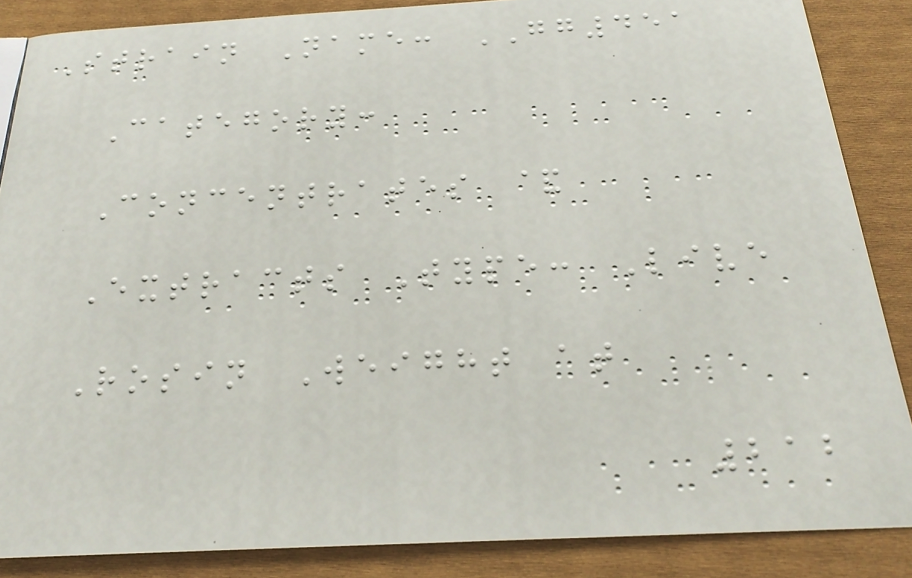Strain Name: GG451
Category:
Concentrates &
Extracts Type: Live
Rosin Weight at
212
